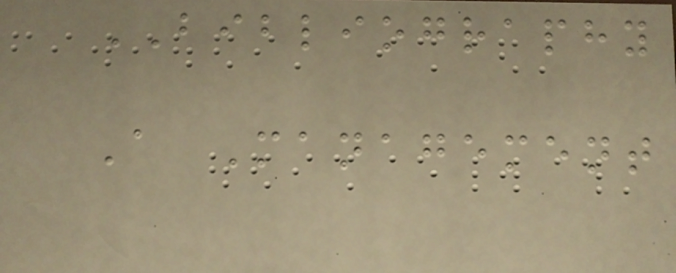BIBLIOGRAPHY
A Management
